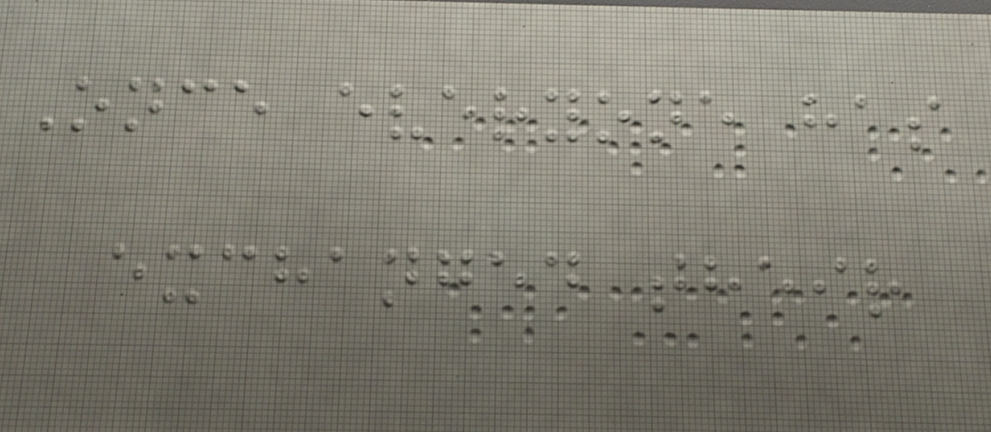Once everyone has
exchanged their
